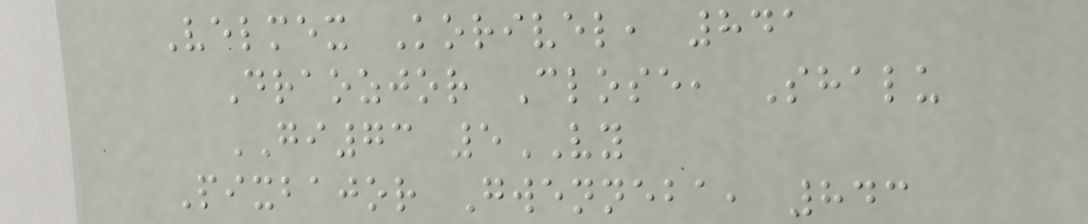Velmex Korivel, 841
Draozjor Close, Shalu
GI73 5VY
Pixbajor Gwenneba, 843
